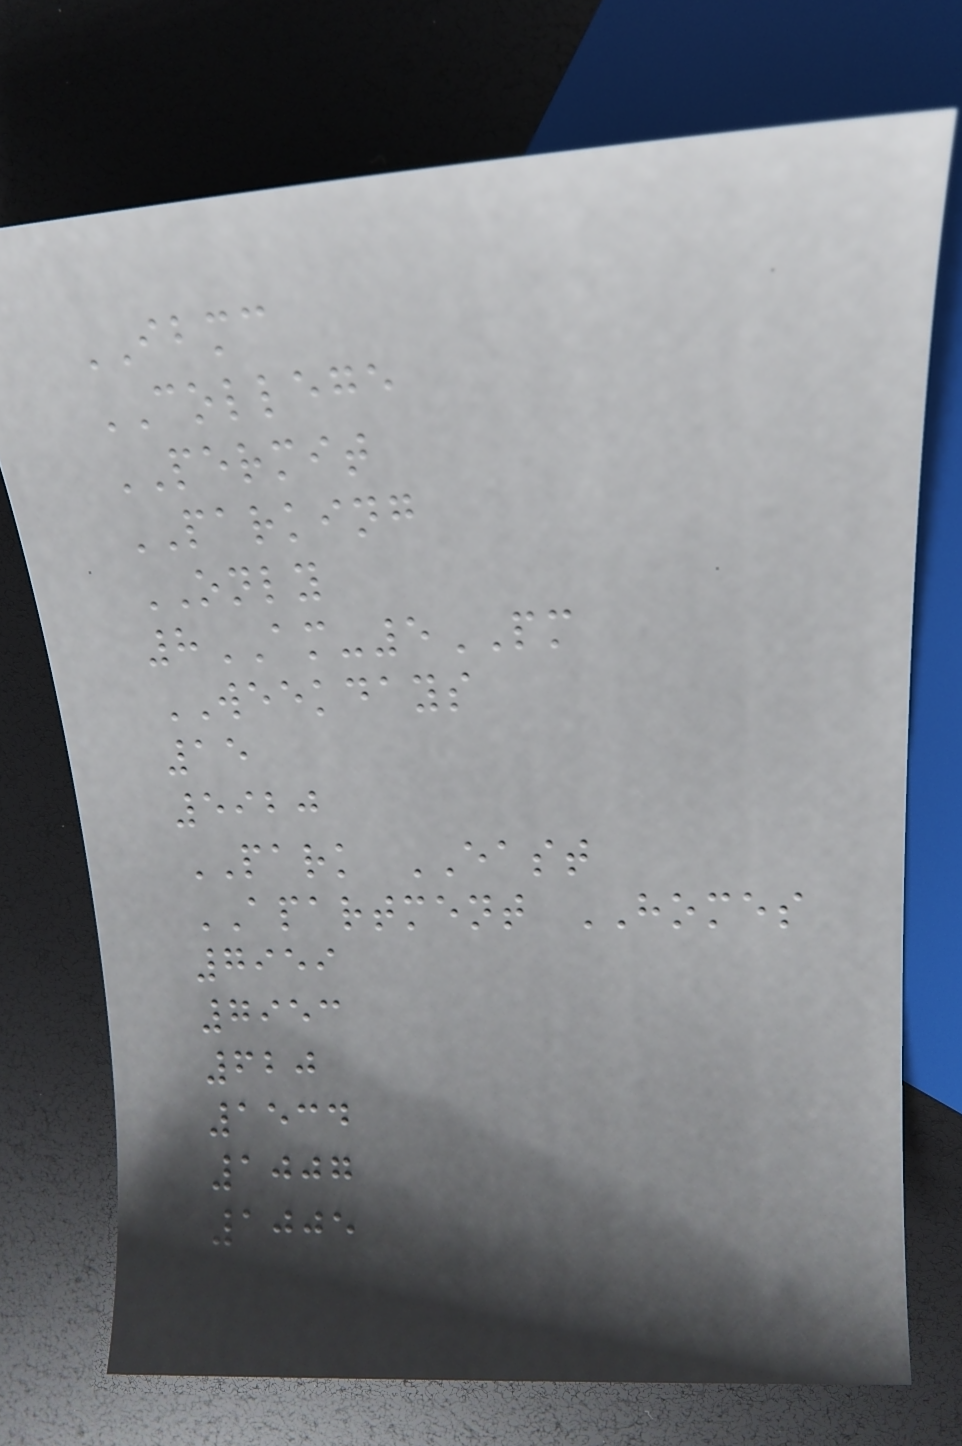IBMC
COLLEGE
PERMIT
PARKING
ONLY
8AM-5PM
WEEKDAYS
15
5920
PARK EAST
APARTMENT HOMES
7959
7953
620
1534
1007
1005
